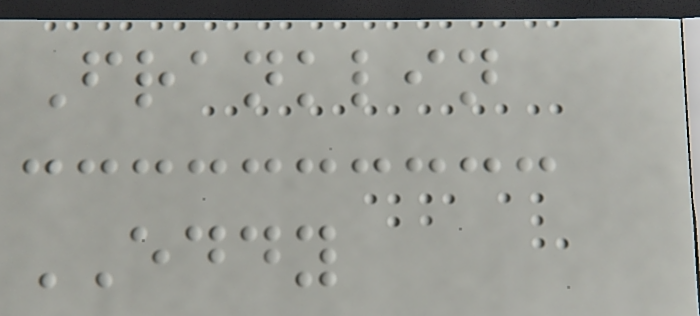Franklin
EDDY
